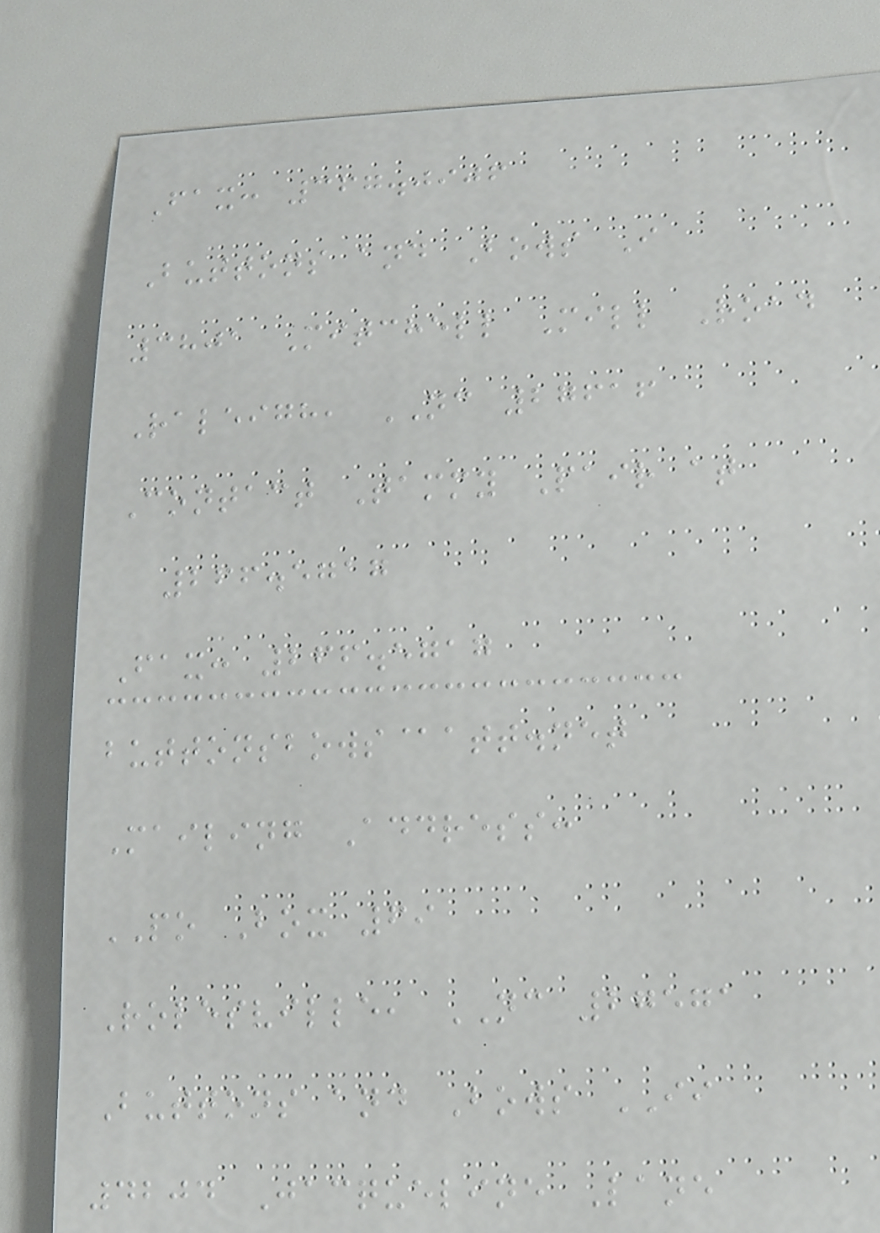Fax: 367.0906
Buttons and Bows I
3801 Mitchell Mill Road
Raleigh, NC 27616
Contact Tammy Pair at
266.5717
Fax: 266.5717
buttonsbows@att.net
Mailing Address:
PO Box 69
Rolesville, NC 27571
Buttons and Bows II
4204 Jacqueline Lane
